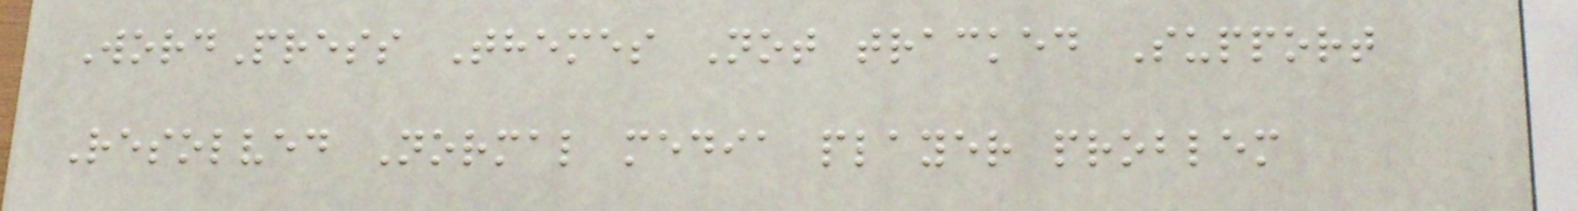WordPress Themes Not tracked Support
Resolved Normal media player problem
